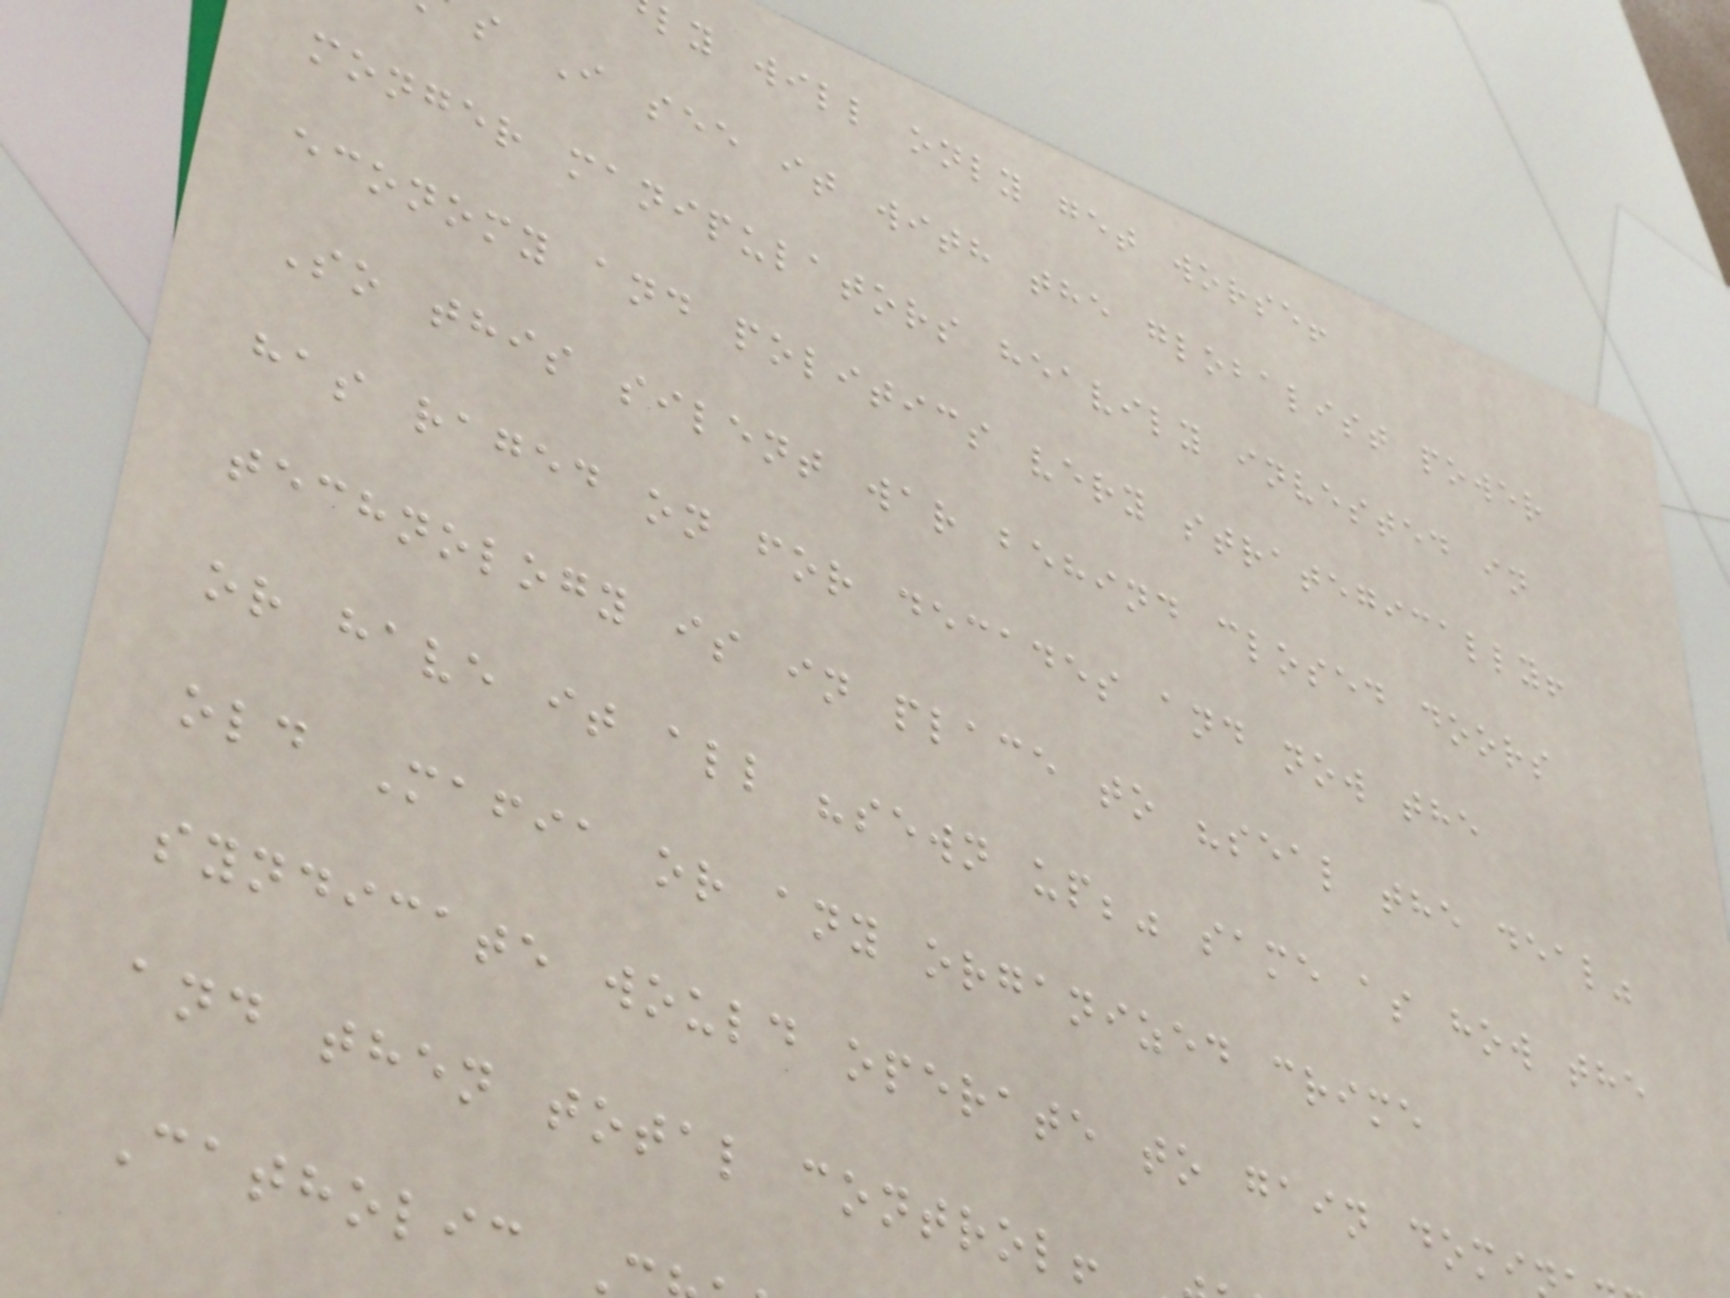ly will only get worse!
s I see it with the globalist power
monger manipulators heavily invested in
economy and politics very strategically!
So this silent war behind closed doors
has raged on for decades and now the
technology is in place to "seal the deal"
or have it all "sewn up;" same as how the
old Mafia or any organized crime
syndicate would operate to gain domi
and then total control!
